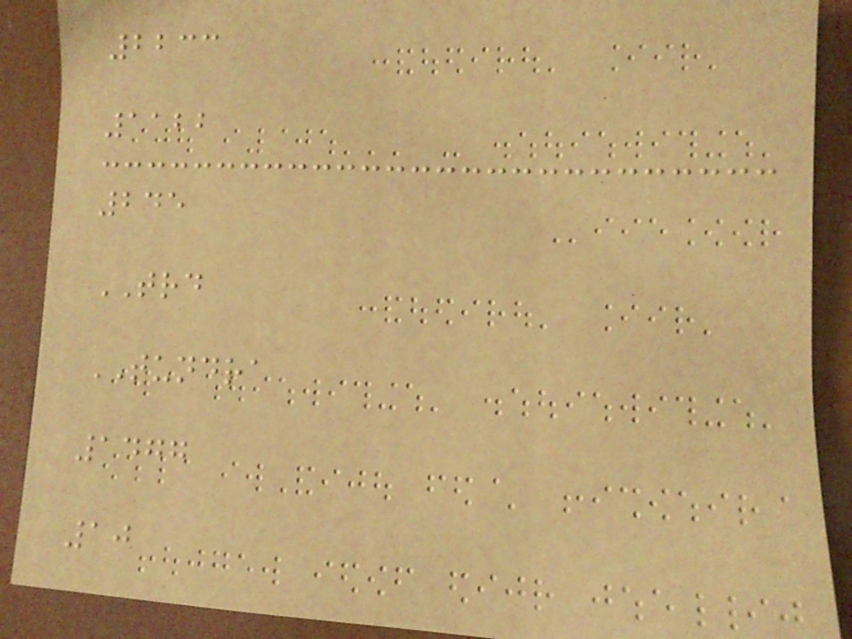2233
1122
245
TRD
TUNDRA
1477
10
